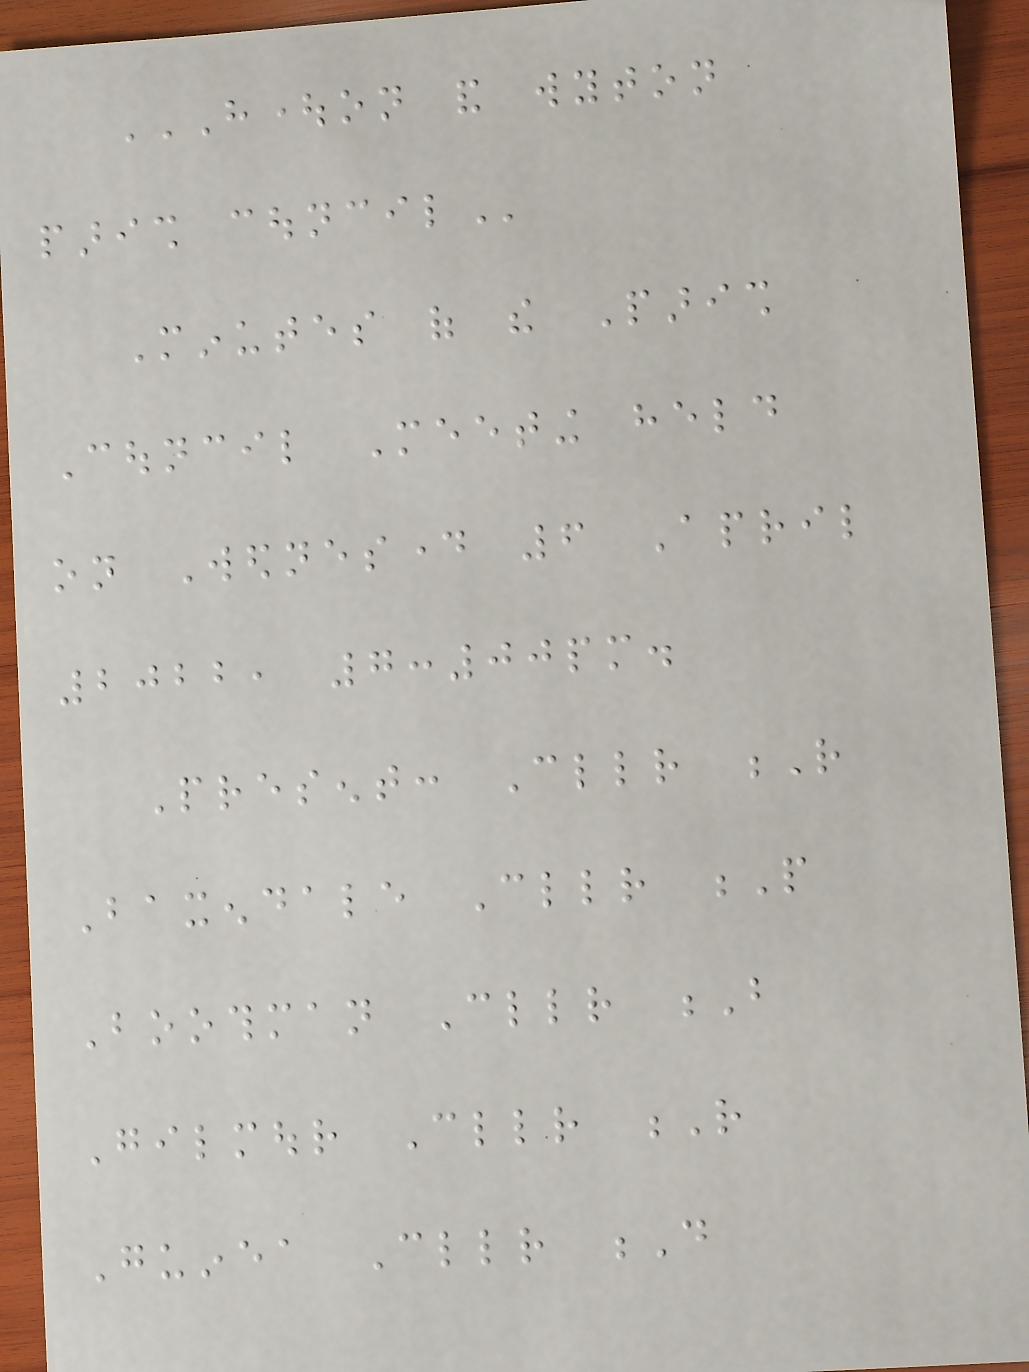HOUGHTON AND WYTON
PARISH COUNCIL
Minutes of the Parish
Council Meeting held
on Wednesday 6 April
2022, 7:00pm.
Present: Cllr R
Baxendale Cllr P
Boothman Cllr B
Gilmour Cllr R
Guinea Cllr D
